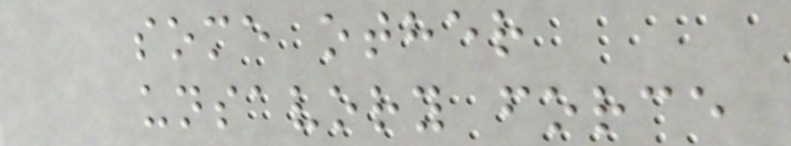some other
unsavory force
